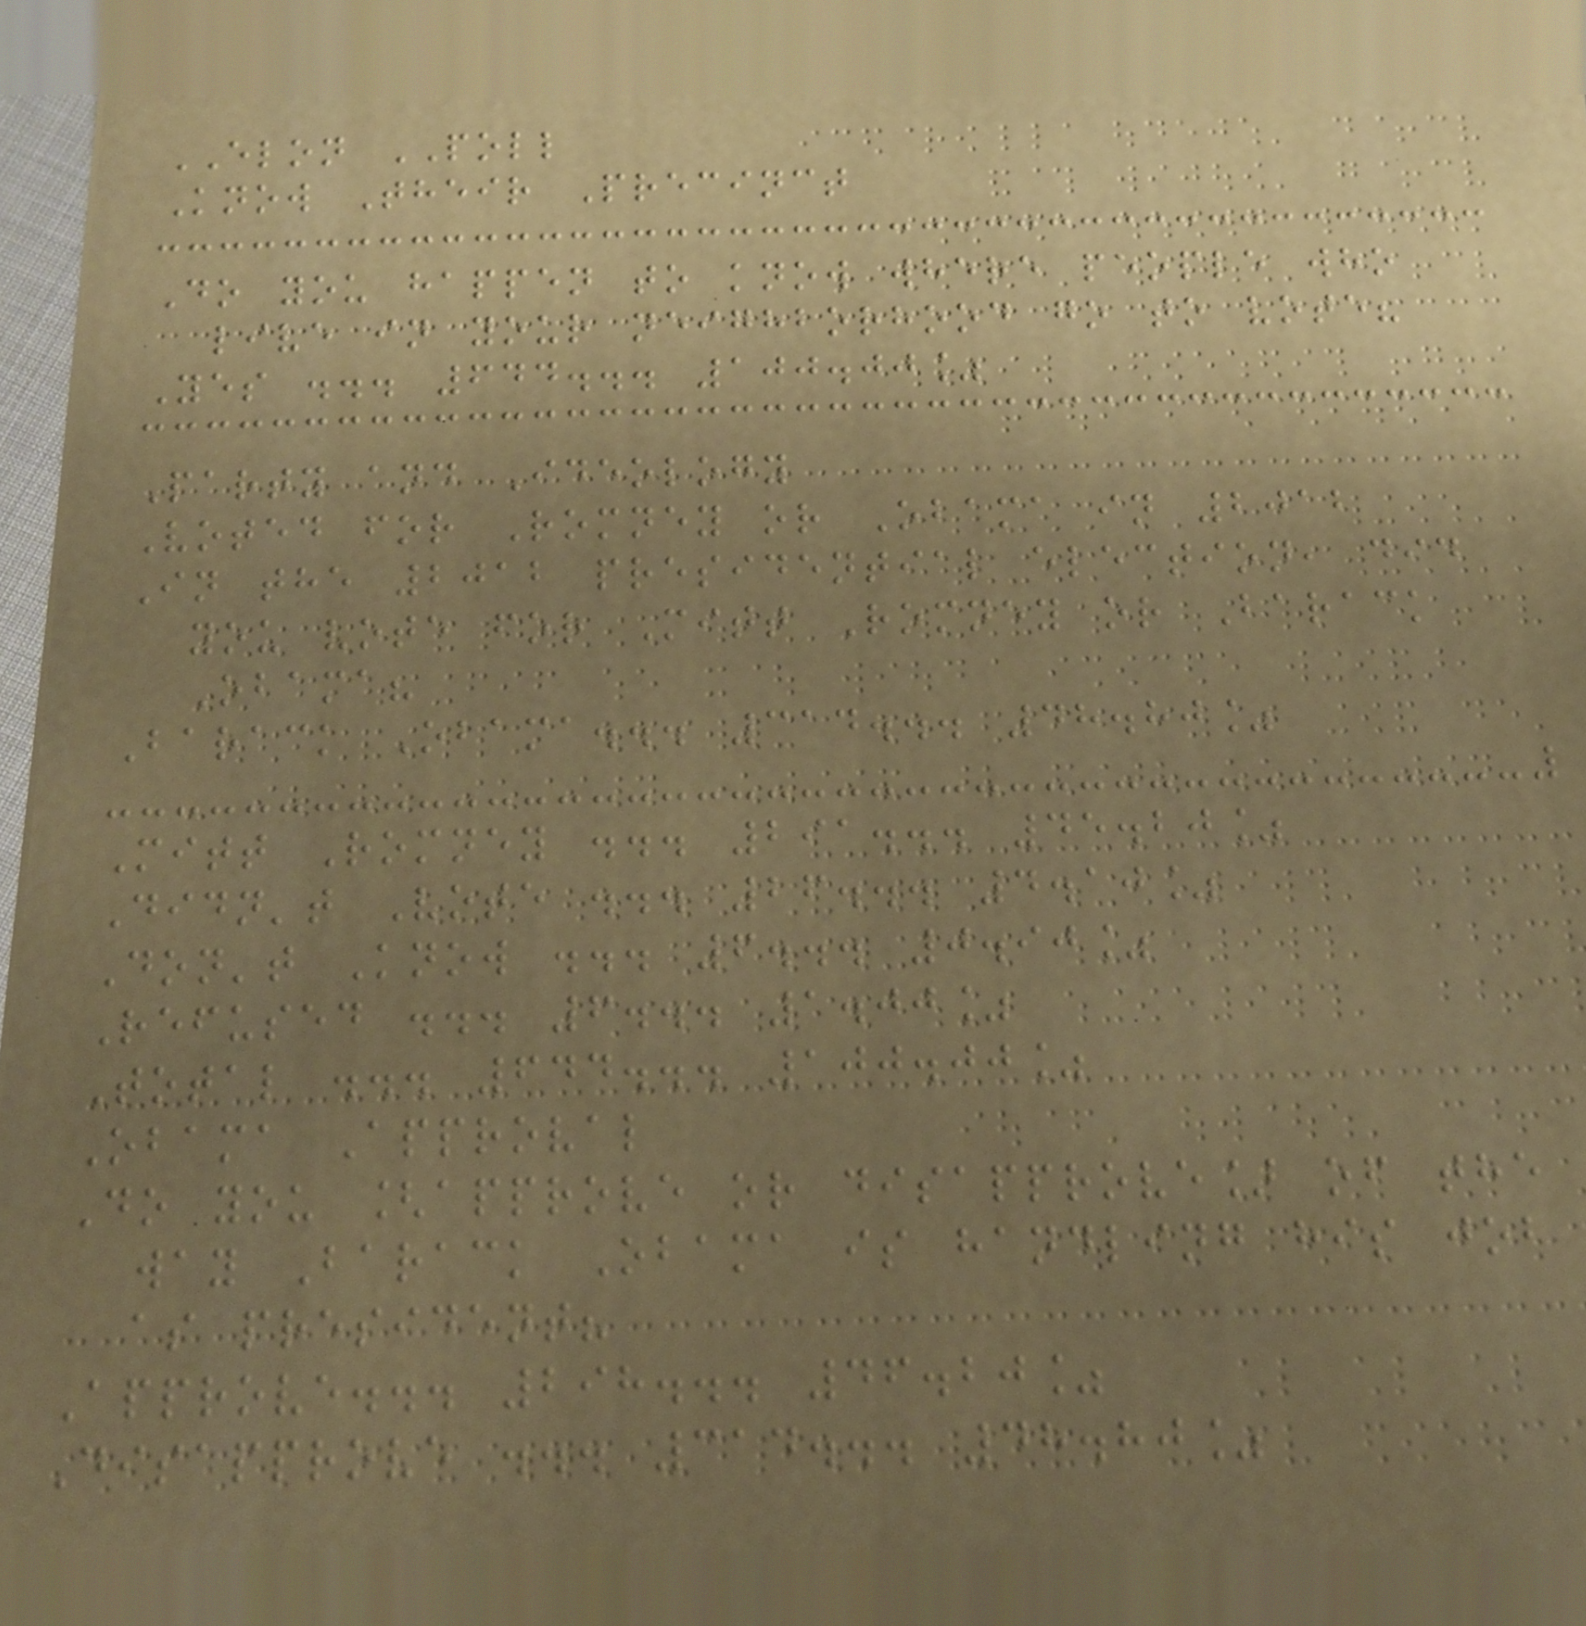ELON POLL
Know Their Precinct
Do you happen to know where people who
live in your neighborhood go to vote?
Yes ... 644... 100.00%
Party and Ideology
Voted for Romney or Obama in 2012
In the 2012 presidential election, did
you vote for Mitt Romney or Barack
Obama?
Barack Obama... 314... 48.80%
Mitt Romney ... 291... 45.20%
Didn't Vote ... 26... 4.10%
Don't Know ... 6... 0.90%
Refused ... 6... 1.00%
Total ... 644... 100.00%
Obama Approval
Do you [approve or disapprove] of the
way Barack Obama is handling his job
as president?
Approve... 298... 46.20%
Disapprove ... 314... 48.80%
